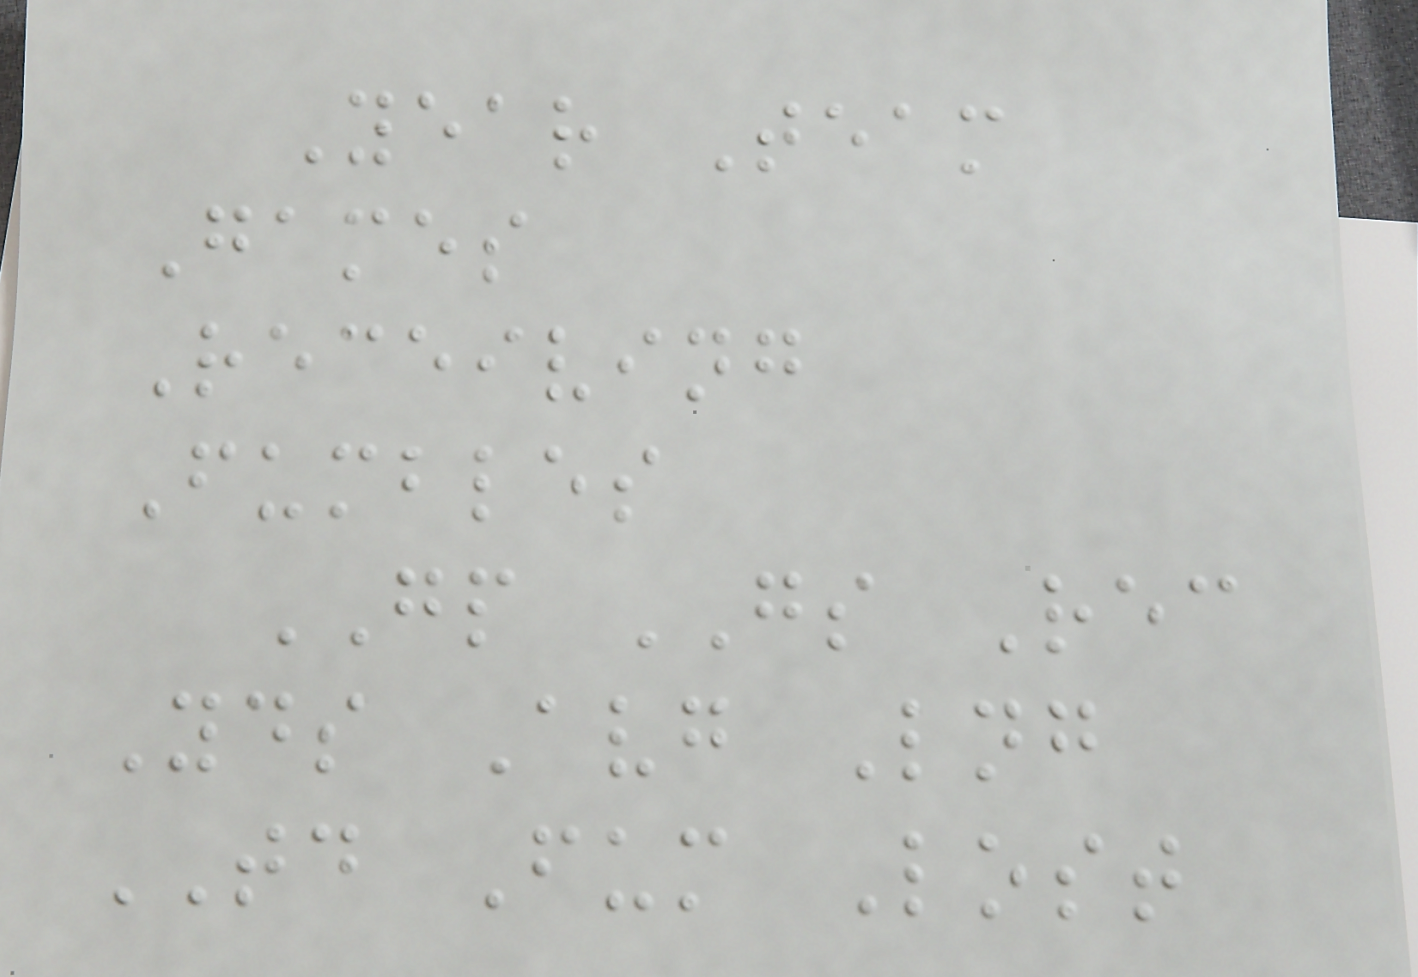Year Team
Games
Receiving
Fumbles
GP GS Rec
Yds Avg Lng
TD Fum Lost
